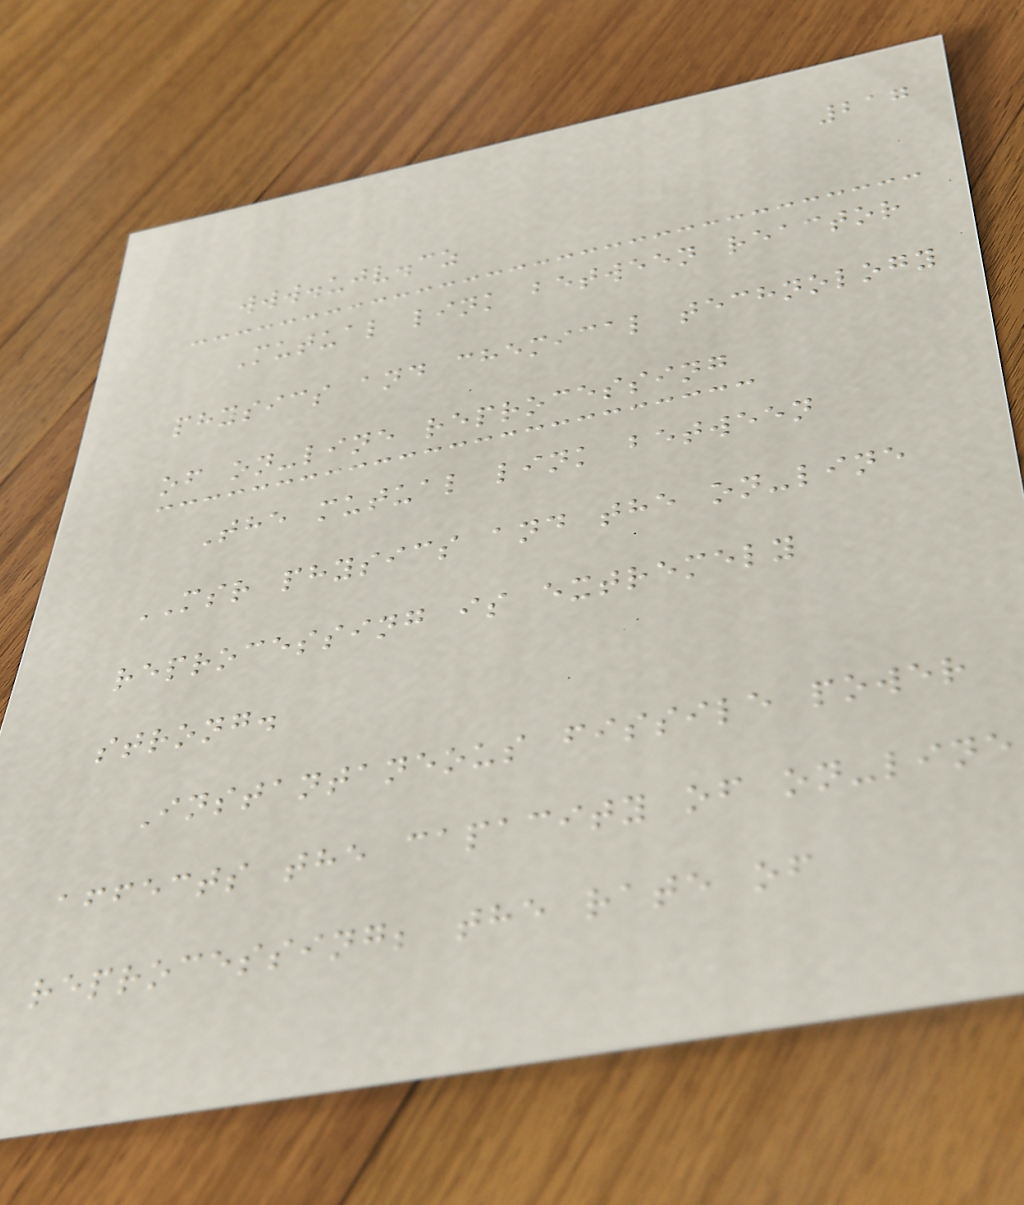217
www.ujv.cz
Mutual link between reactor
physics and chemical technology
of on-line reprocessing
The mutual link between
MSR physics and the on-line
reprocessing is extremely
strong.
Instantaneous fissile power
affects the capacity of on-line
reprocessing; the rate of
